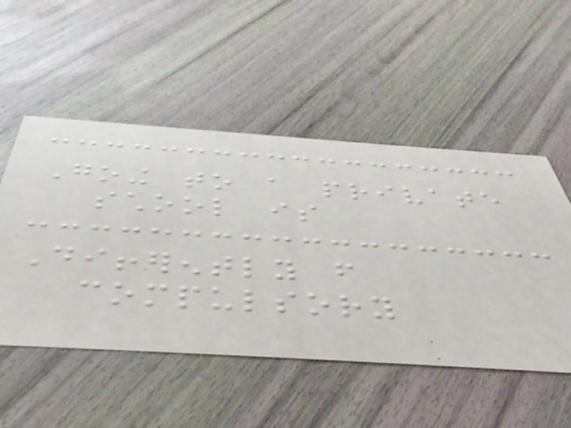Going to a private
school is
Differently from
compulsory
